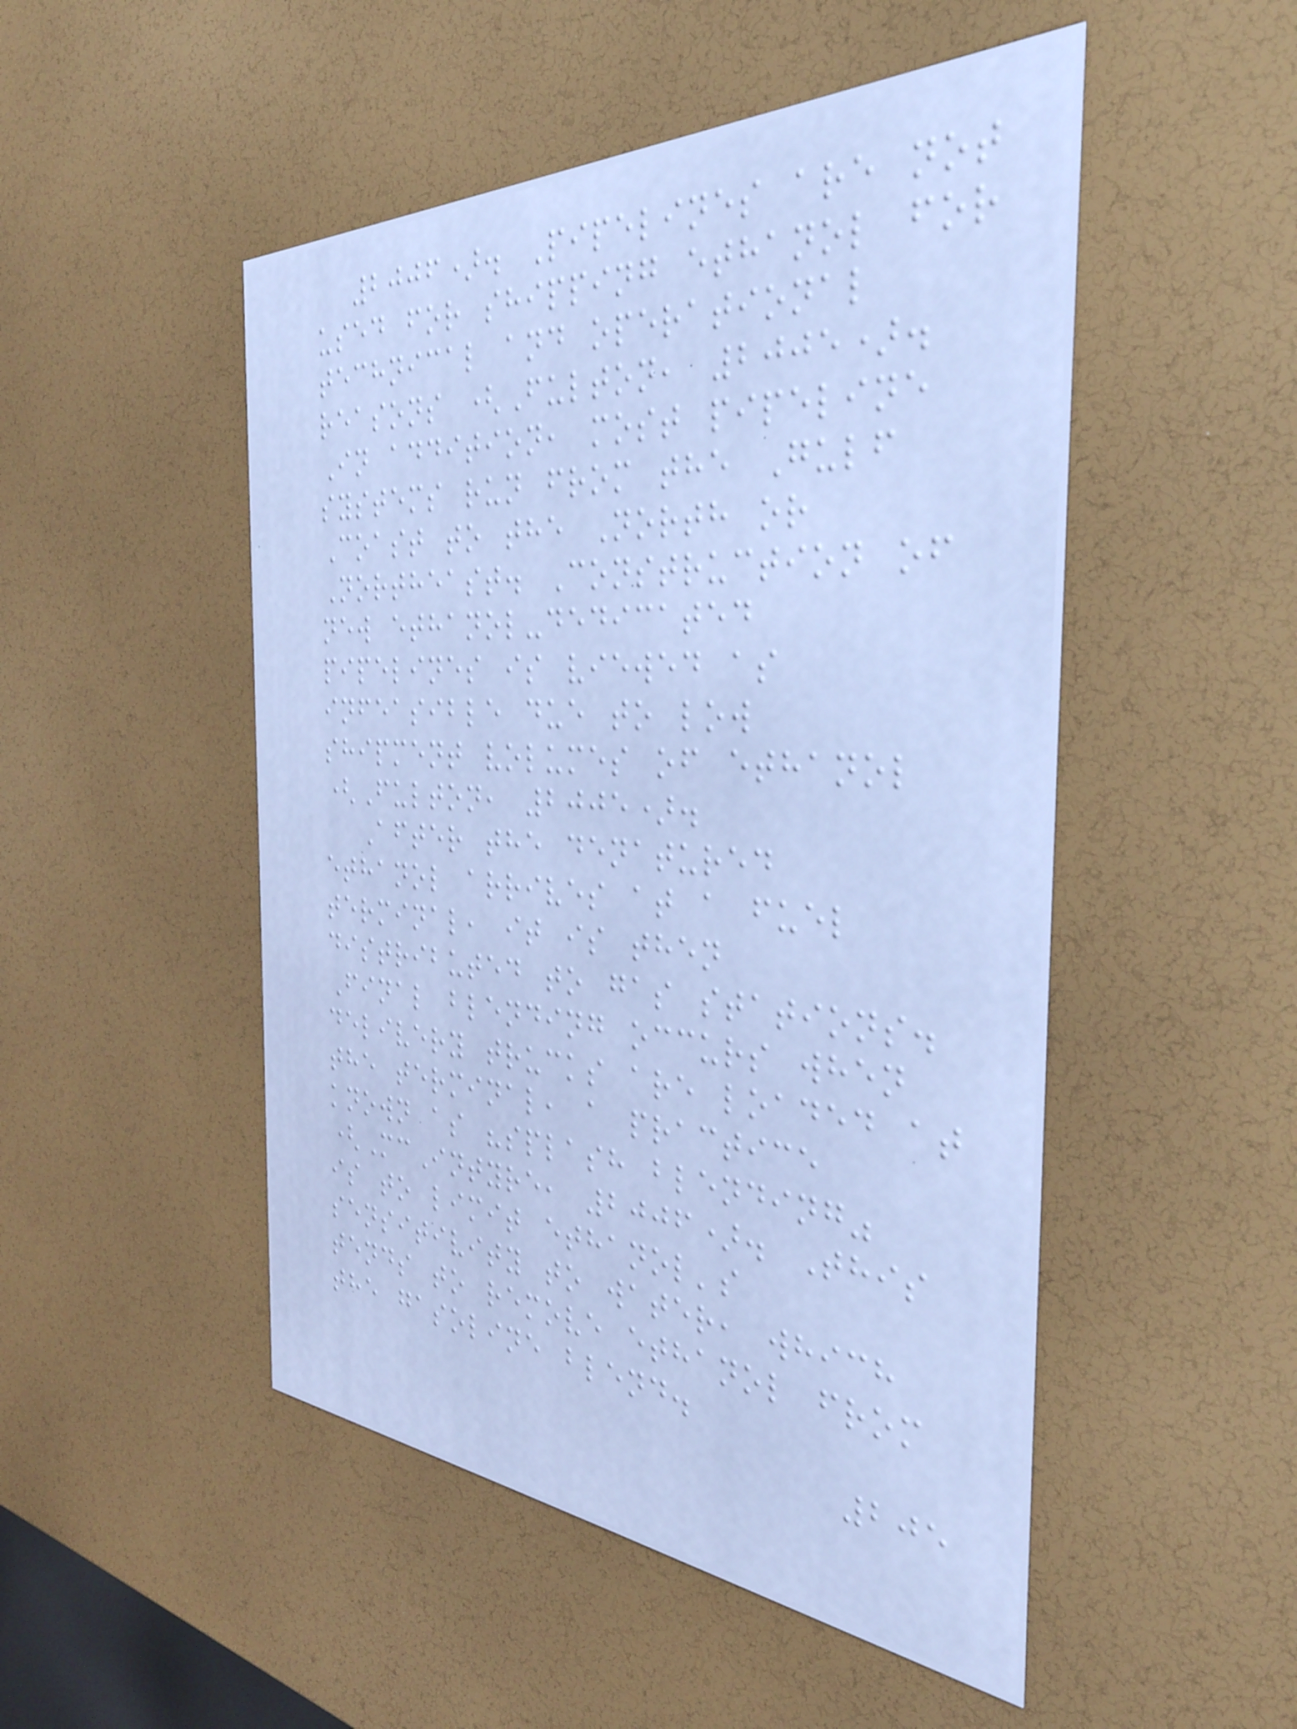2006). Pipelines are not
used for shipping ethanol for
technical and operational
reasons (Fulton, 2005).
In addition, most pipeline
systems run from the Gulf
Coast to the North or
Northeast. Construction of
new ethanol-dedicated
pipelines is viewed as
infeasible due to low
shipment volumes of ethanol
(Fulton, 2005).
After the denatured
ethanol arrives at a fuel
terminal, it is then
distributed to gas stations.
Final blending occurs when
delivery trucks are loaded at
the terminal, a practice
known as "splash blending"
(McIntyre, 2006). This
is to limit ethanol's
sensitivity to water, which
tends to remove ethanol from
the gasoline blend.
205
